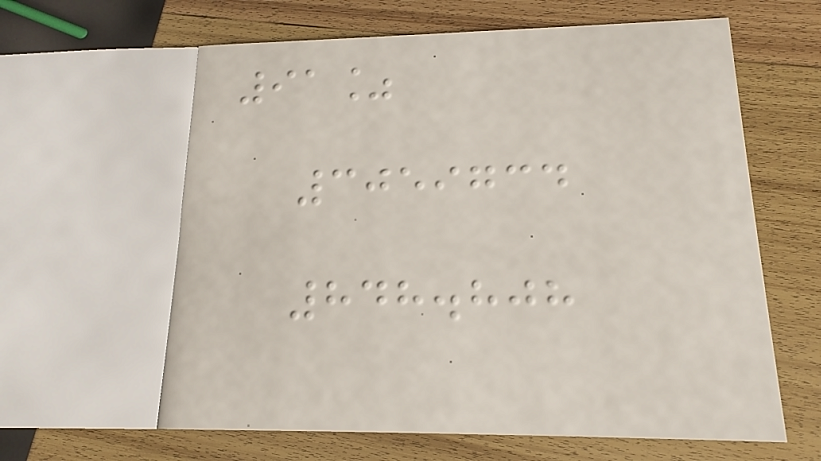91%
3059734
848.808
